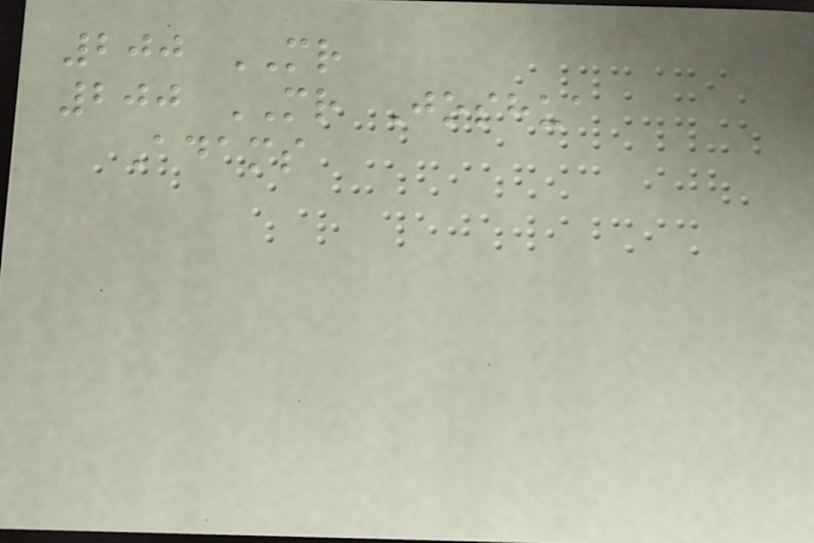200 MR
200 MR Joshua
Adams
